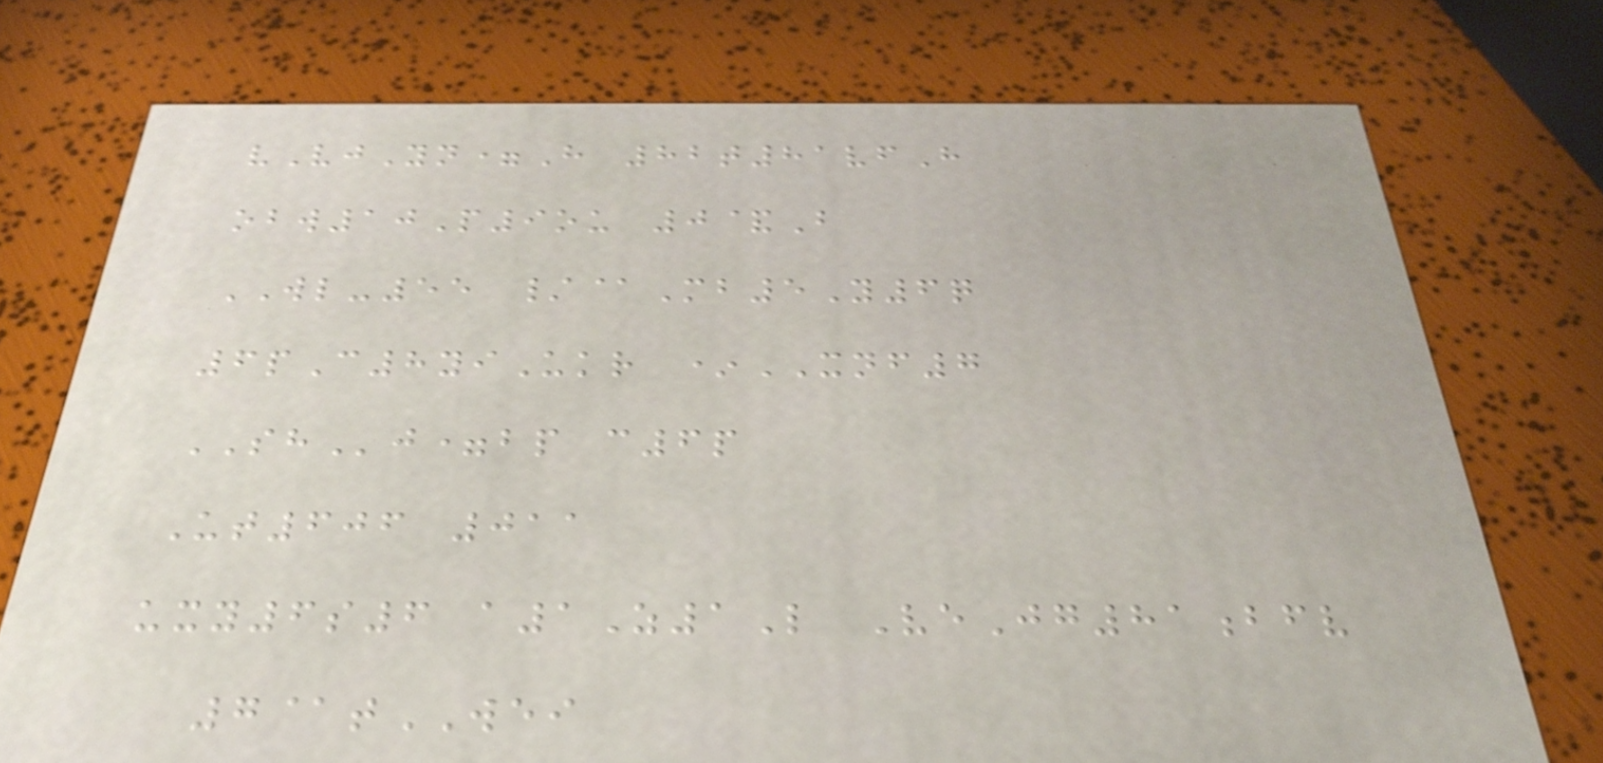vVjYn=H 82t81vfH
obw10P9ou 0&B
WL-55 /@Mb5Y6q
6pC8yiUkr *XNF7
SHj=bp c6p
Ut606 011
uxy6s6 a1Z1L VeJg81bfv
7@tWEI
